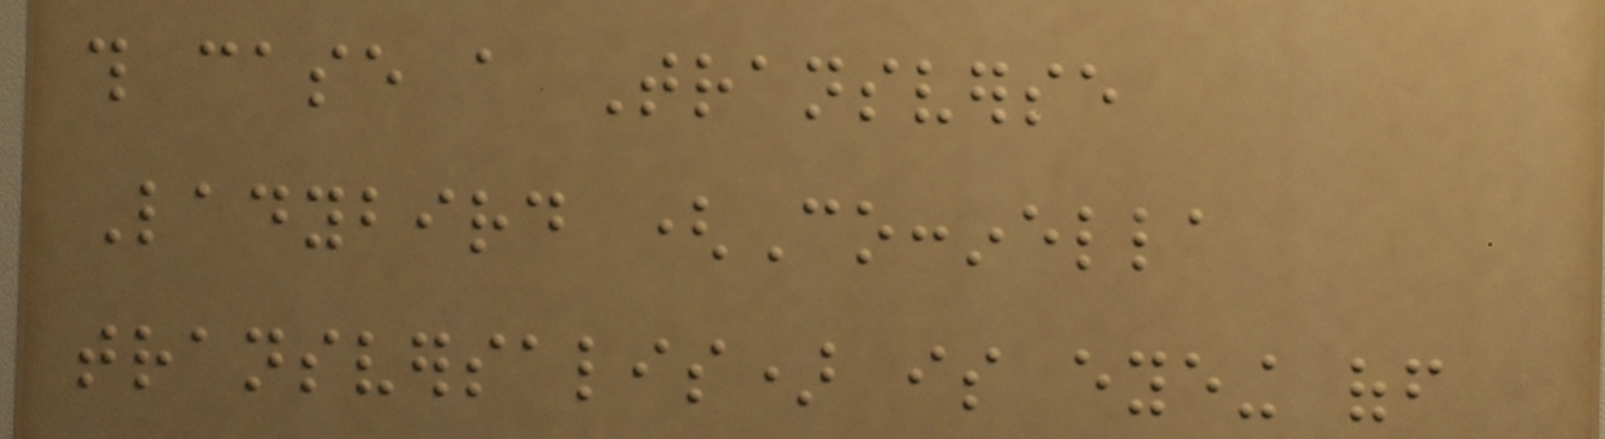this case a Transverse
Ladybird (Coccinella
transversalis) is eyeing off
